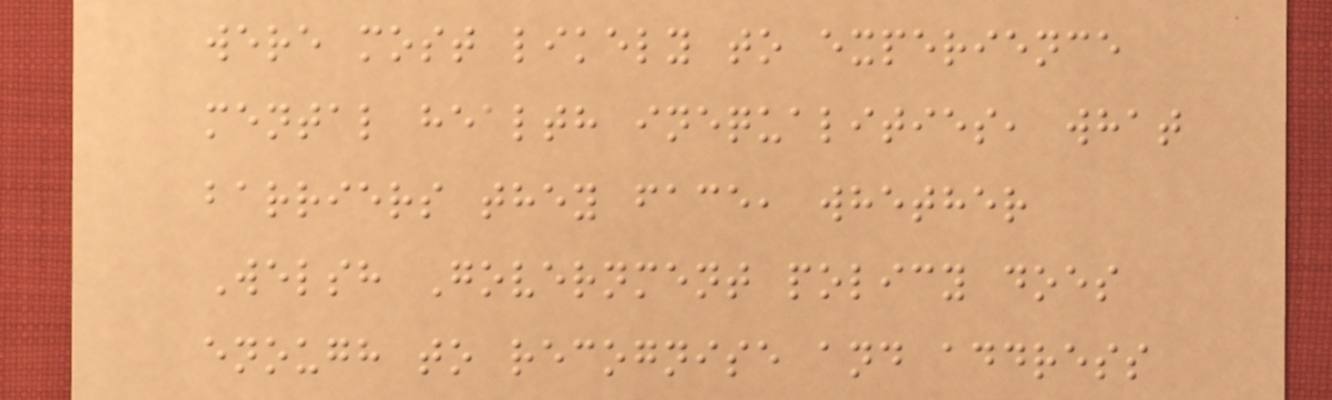were most likely to experience
mental health inequalities, what
barriers they face, whether
Welsh Government policy does
enough to recognise and address
